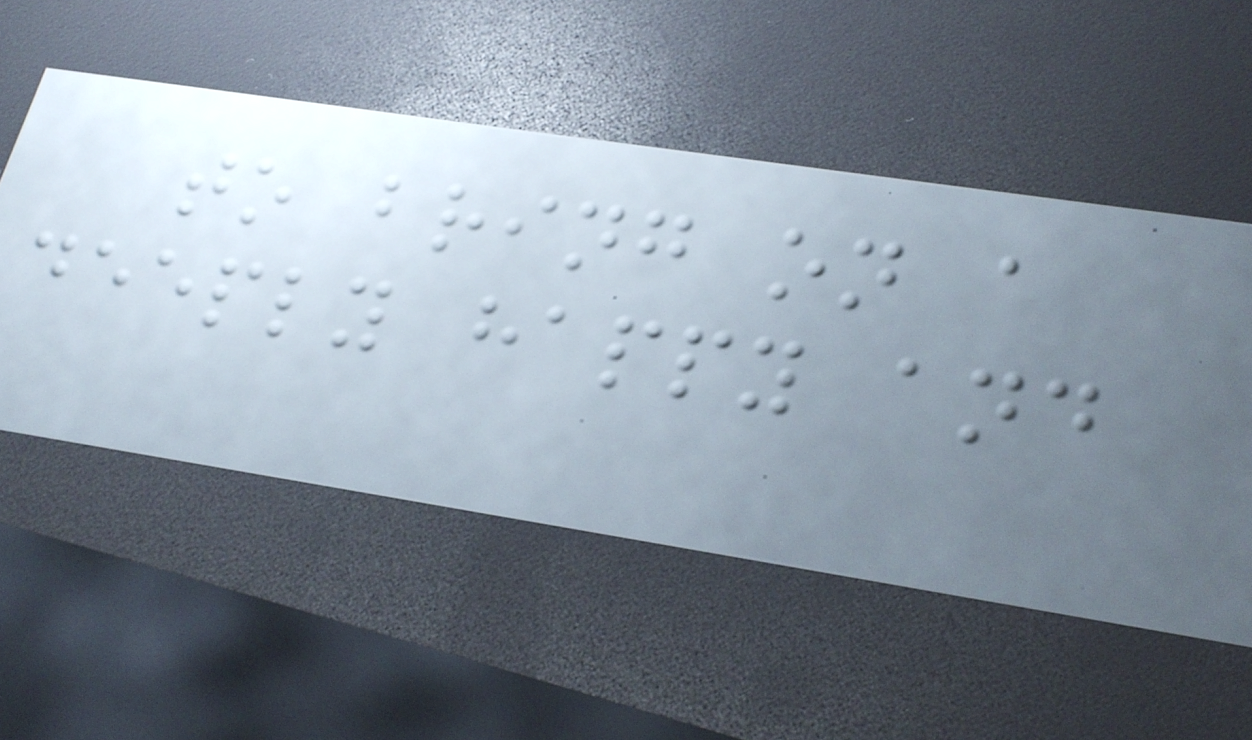to bring on a
deeply happy and
